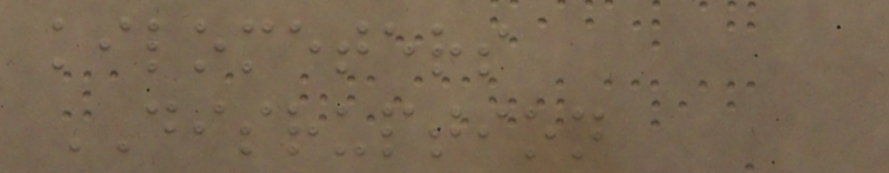kilometers
DISRUPTION
